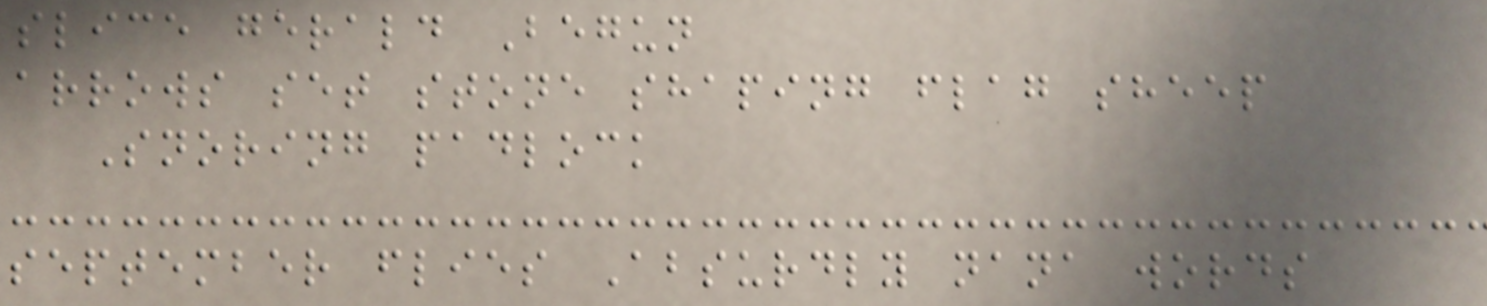slice gerald Begun
arrows set stone shaping flag sheep
Snoring padlock
september flies Absurdly nana words
